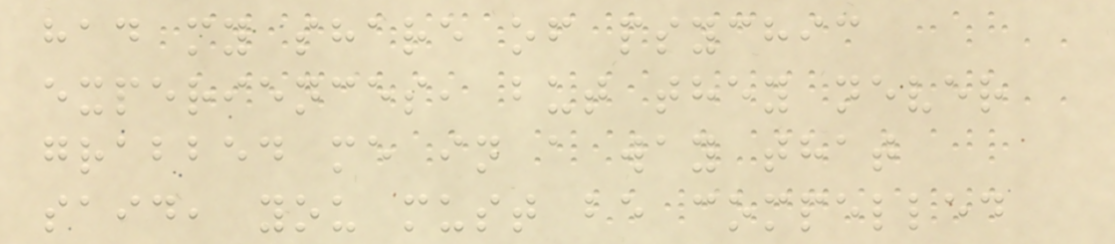had my share of psychic
experiences, but they never
grabbed me in a way that
said, you must be compelled
